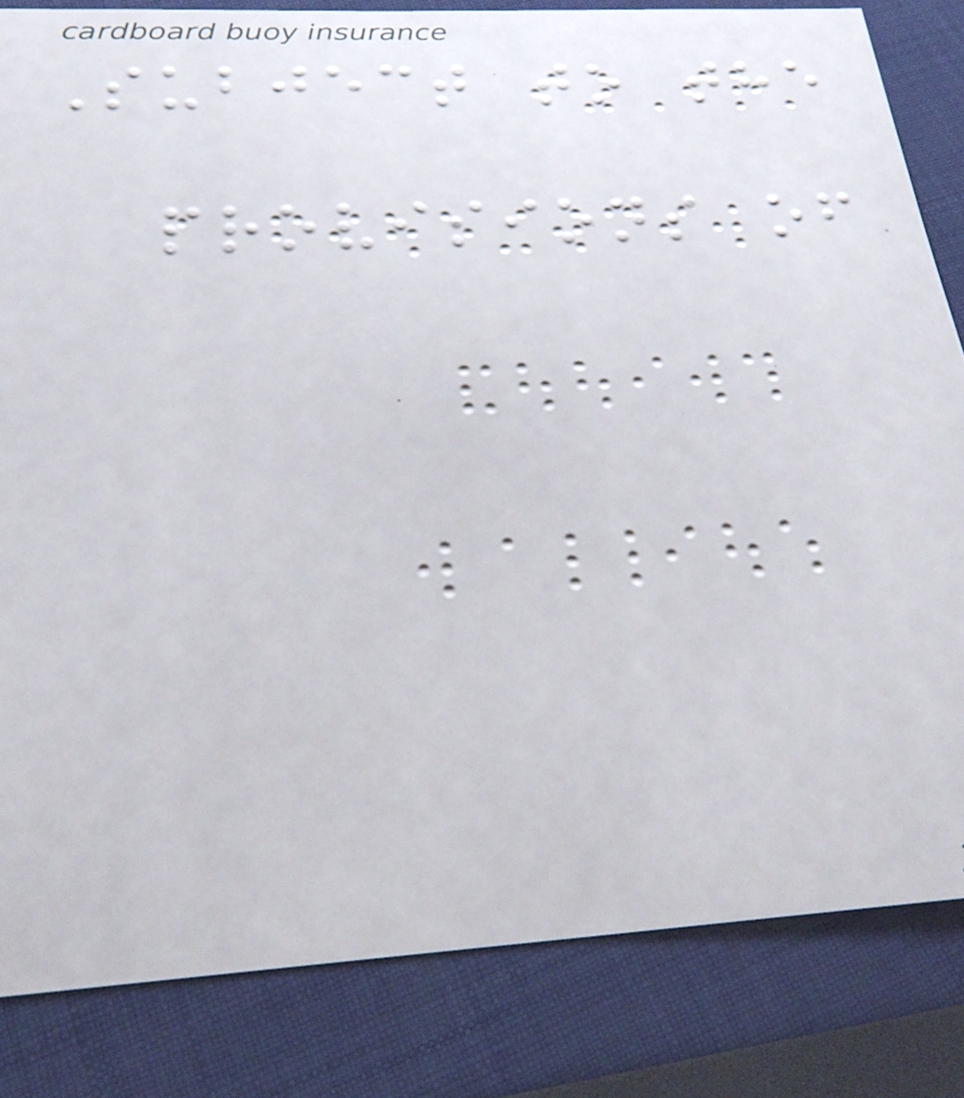Subject to the
provisions of
